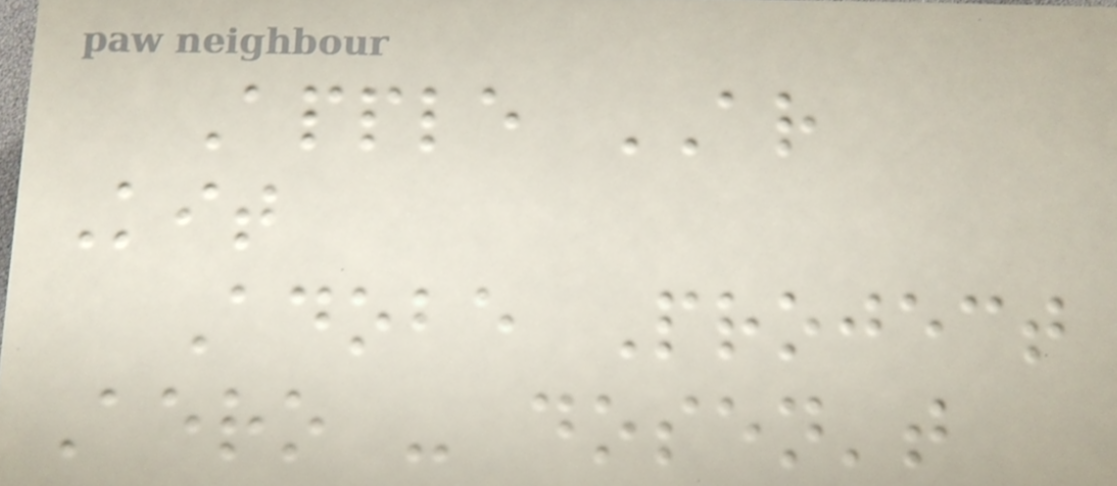Apple AR
Kit
Adobe Project
Aero - dosen't
